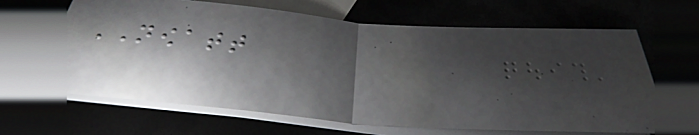NOWATT
